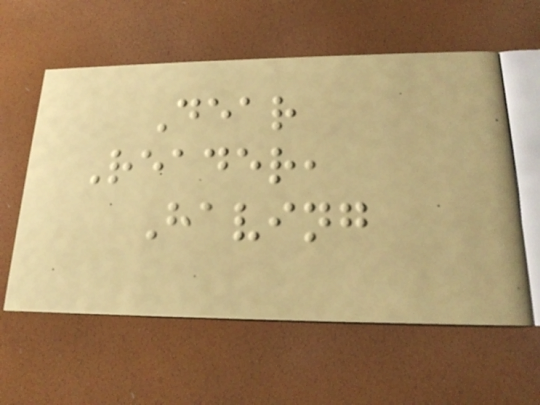Dear
Reader,
Having
